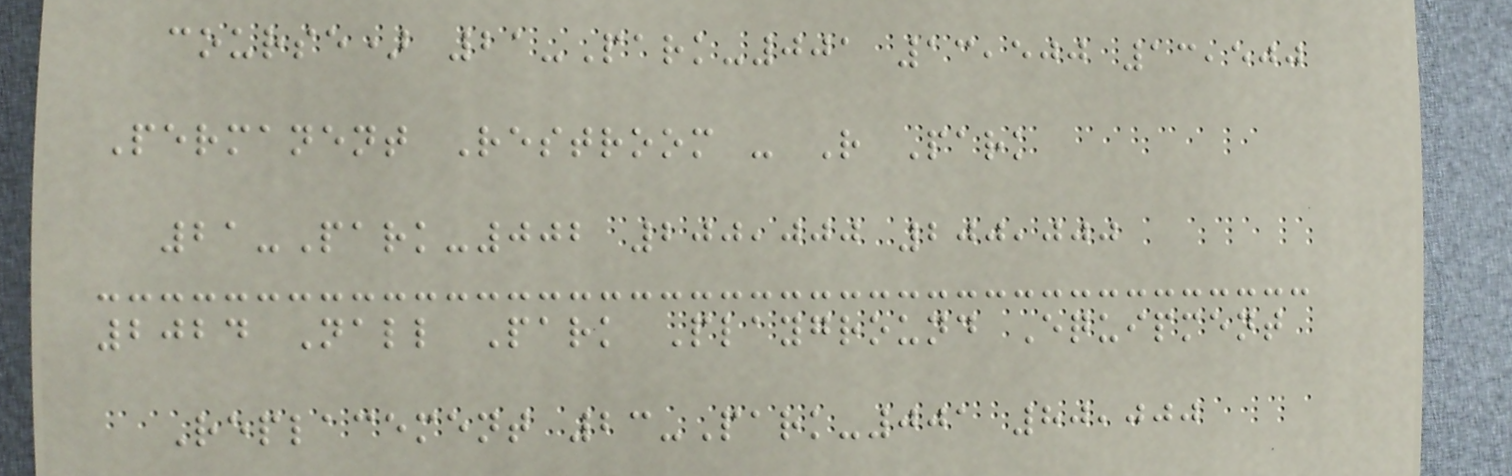course) 21-Park-001 13,500 13,500
Permanent Restroom - R Park
21-Park-002 200,000 200,000
2024 Nall Park Playground Equipment
Replacement 23-Park-001 80,000
